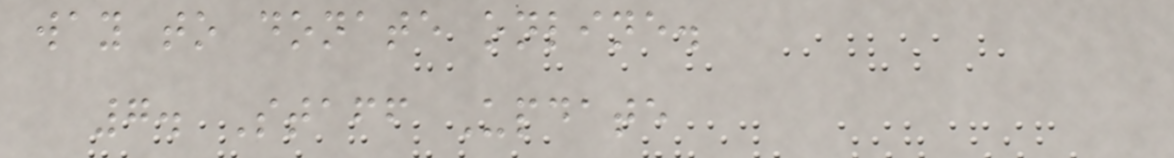way to donate online.
7. Staff Update
